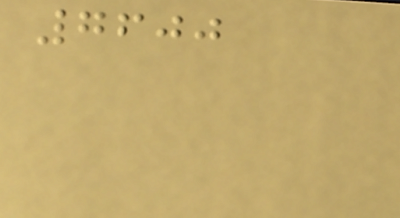7600
